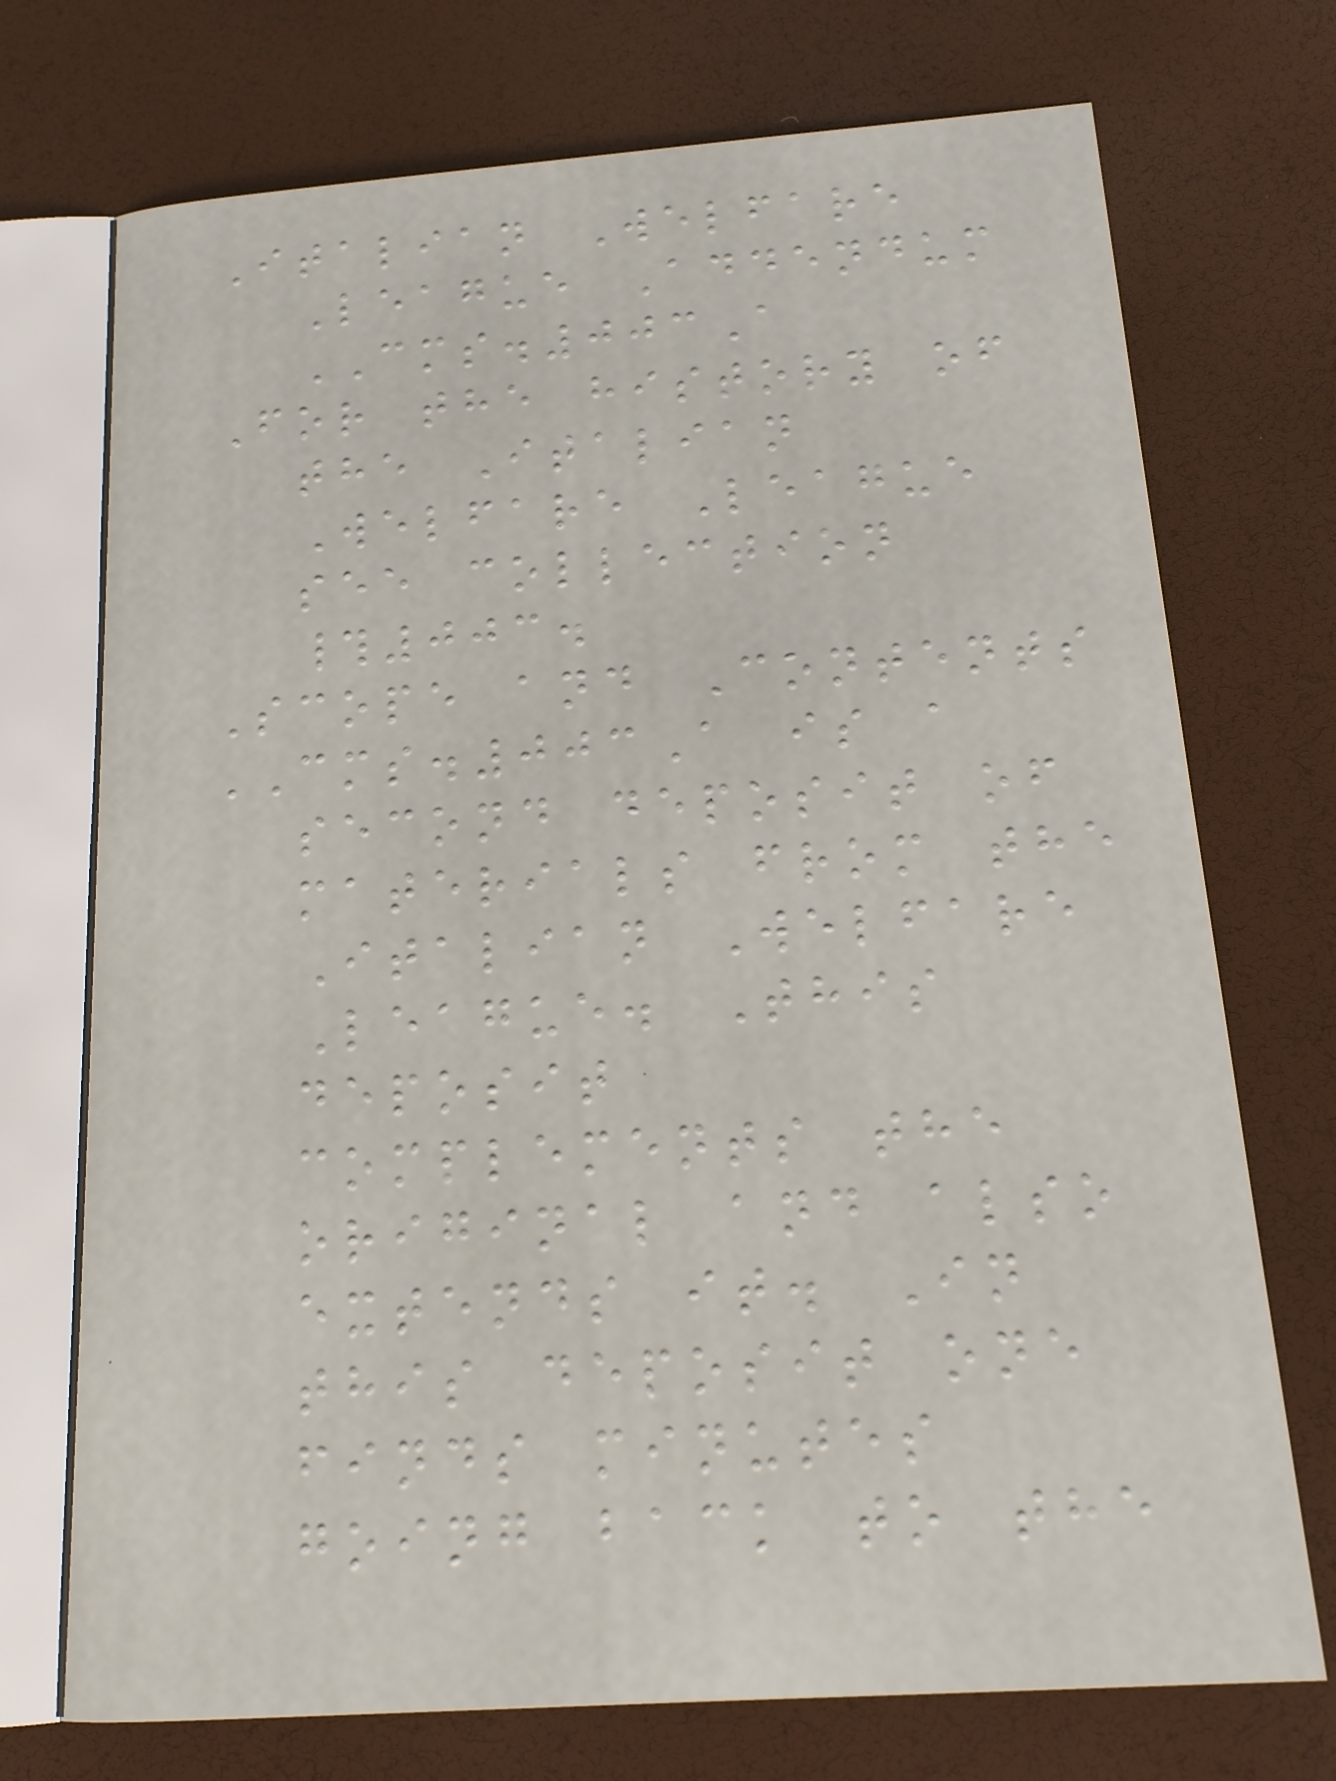Italian Welfare
League Addendum
CMS.003A
For the history of
the Italian
Welfare League
see collection
#003.
Scope and Contents
CMS.003A is a
second deposit of
materials from the
Italian Welfare
League. This
deposit
complements the
original and also
extends it. In
this deposit one
finds minutes
going back to the
